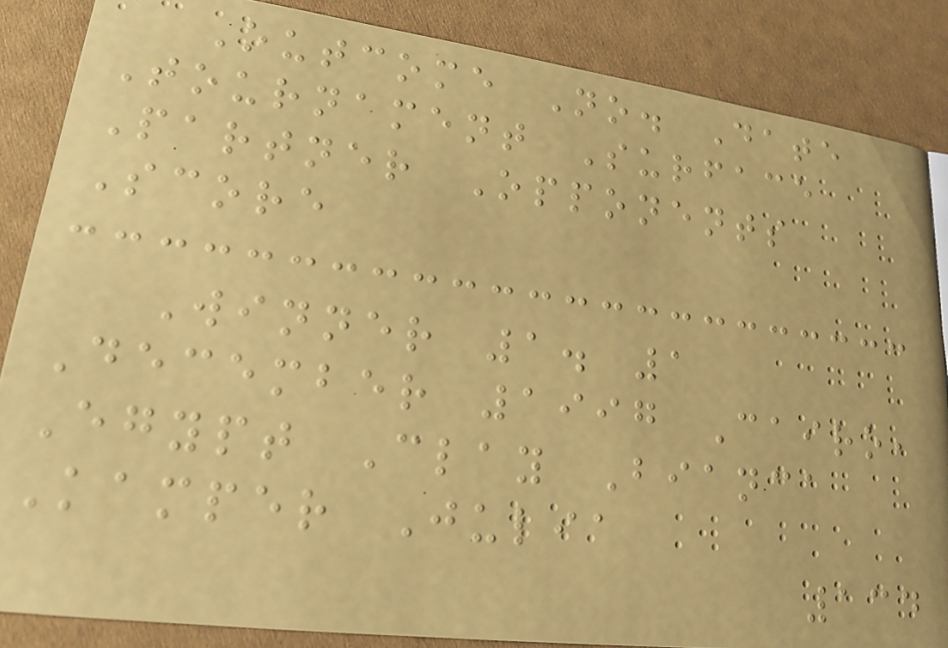Outcome No. Date
Tournament Surface
Partner Opponents
Score
Winner 1. 1
December 1997 Cairo,
Egypt Clay Bianca
Kamper Julia
134
